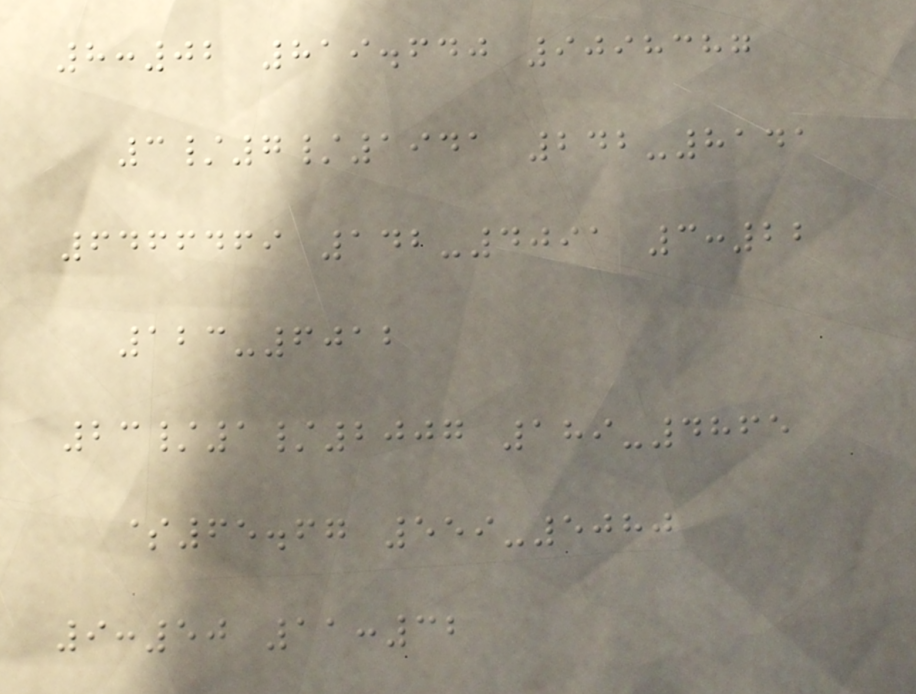8:02 819.640 9098387
3/7/1941 242-8141
6466469 142-4091 3:22
123-6012
23/1/2007 189-4865
$65.67 559-5080
9:50 11:32
